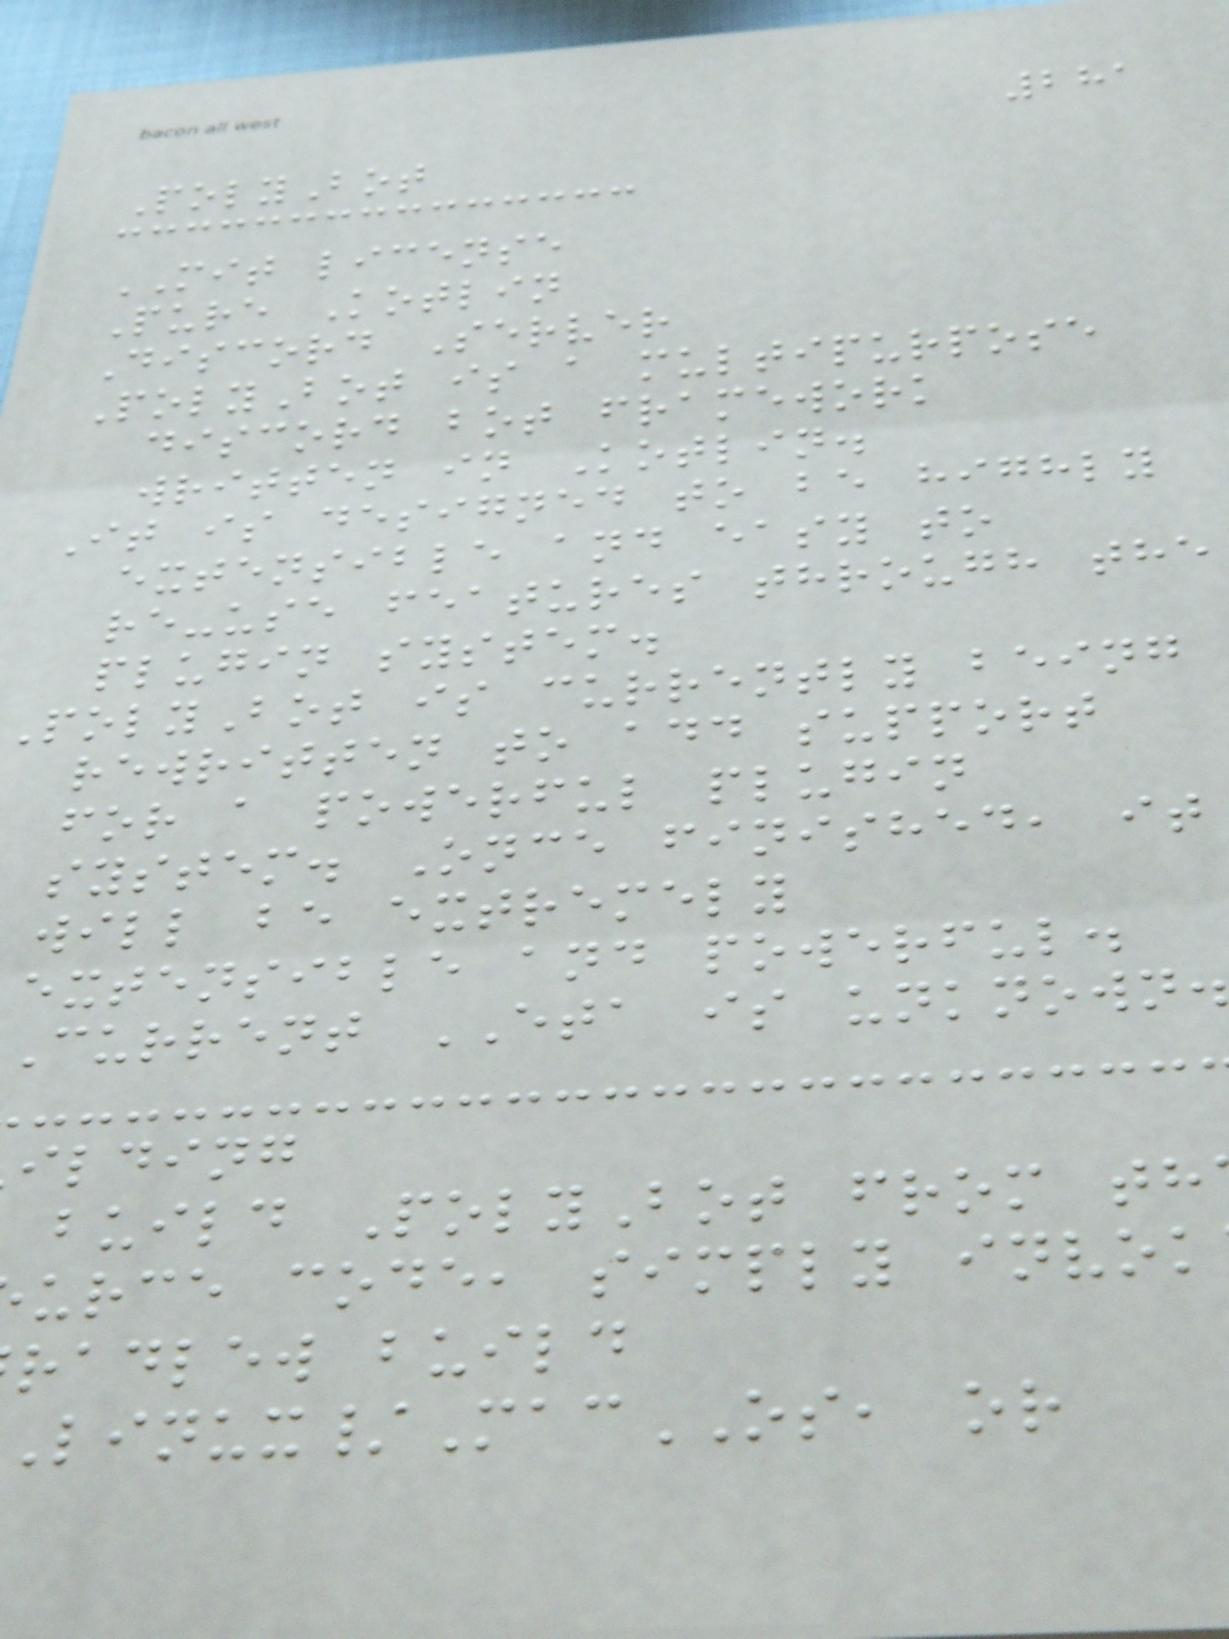281
PolyBot
MIT license
Pure Kotlin
Discord Server
PolyBot is a multipurpose
discord bot framework
written in Kotlin.
It is designed to be highly
extensible and easy to
re-use features through the
plugin system.
olyBot is currently being
rewritten to add support
for a powerful plugin
system. Once finished, it
will be extremely
extensible and powerful.
Current ETA is unknown
ilding
build PolyBot from th
urce code, simply invok
radlew build
inux/MacOS, or
